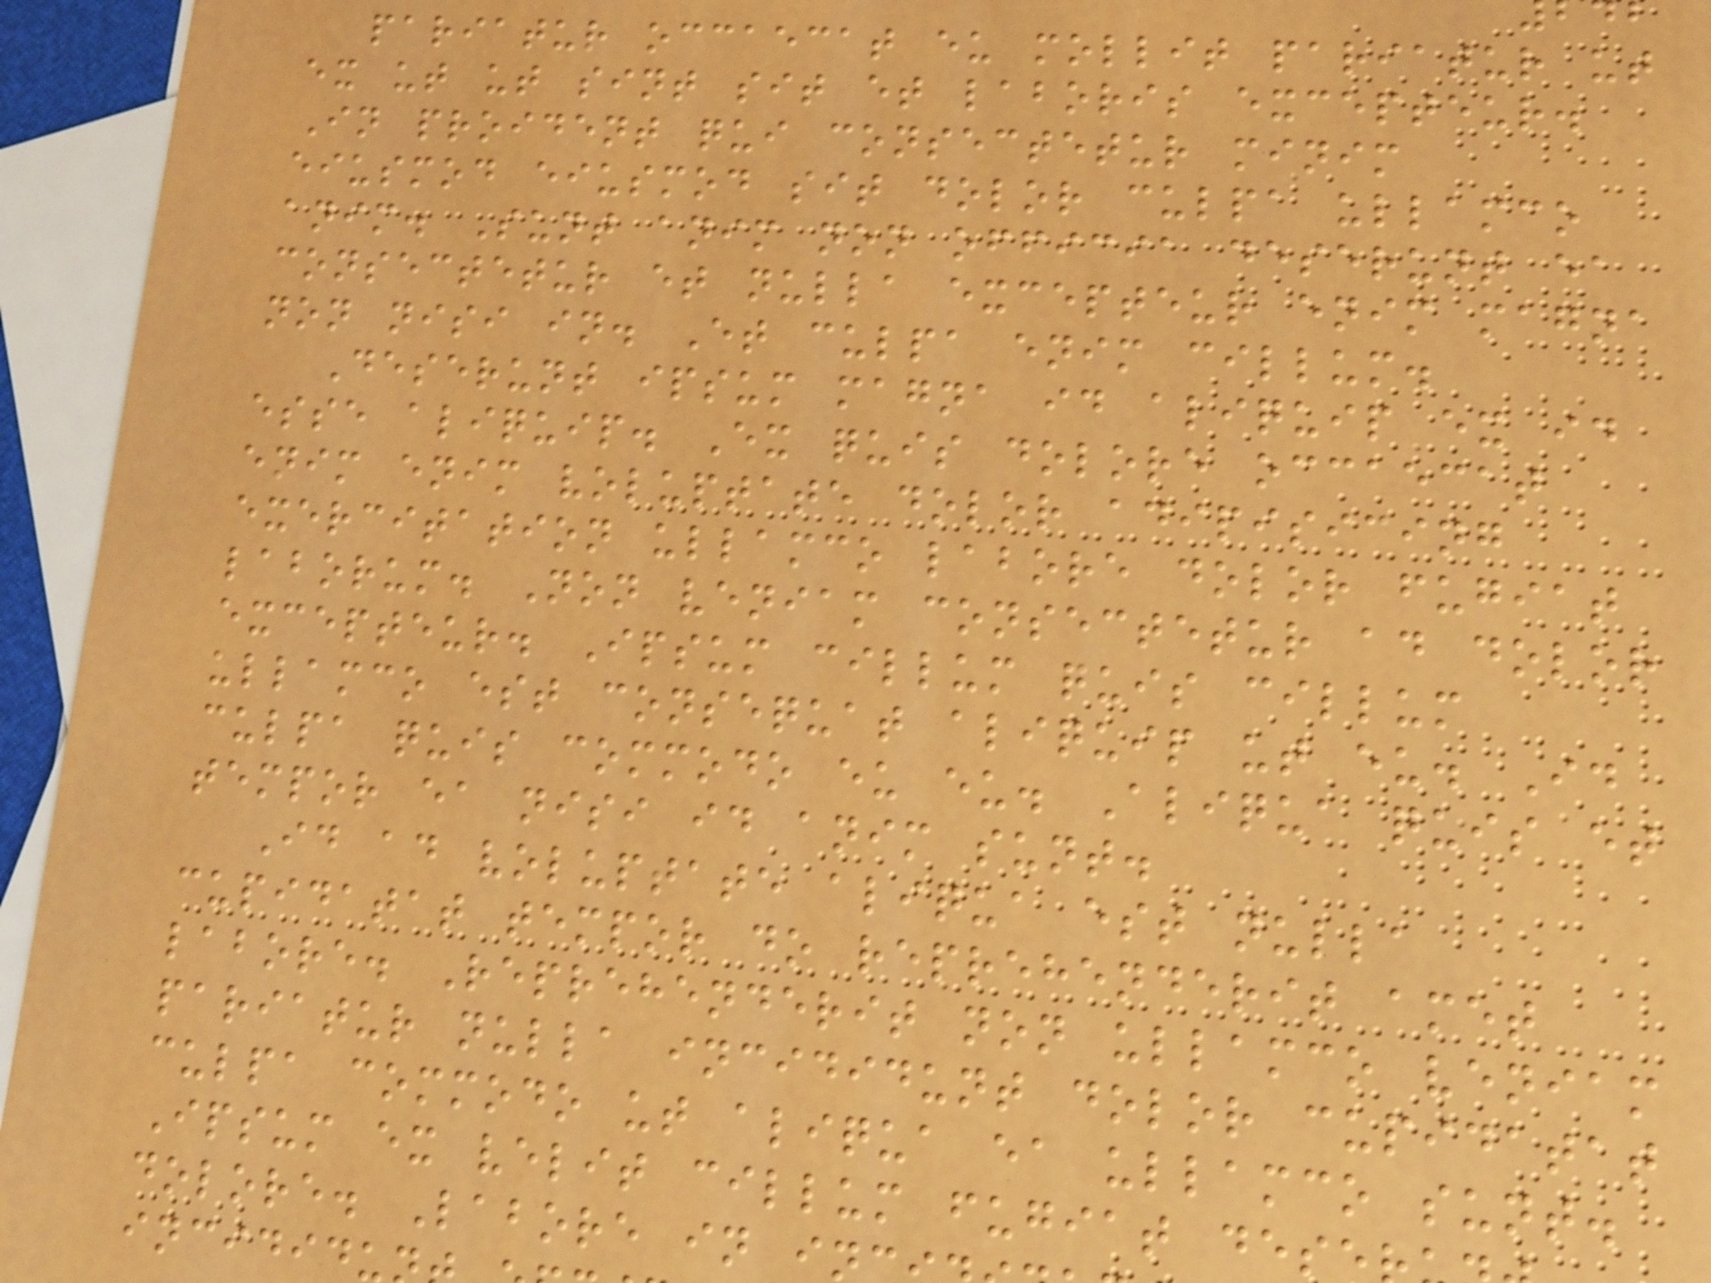pariatur occaecat eu mollit pariatur ut
ex ut ut sint sit et laboris excepteur.
In proident qui consectetur minim
eiusmod eiusmod sit dolor culpa ullamco
anim. Sunt anim non officia deserunt ea
consectetur et nulla excepteur enim magna
non nisi in. Et culpa enim cillum.
Deserunt ipsum magna id aliquip ex id
esse aliquip. Ex quis dolore occaecat
enim enim voluptate dolor adipisicing
exercitation ullamco labore dolor fugiat
laborum. Non veniam consectetur ad dolor
excepteur. Ipsum cillum quis cillum
ullamco est consequat aliquip ut eu. Id
culpa quis commodo eu eu. Aliqua quis et
tempor ea nisi id anim sunt.
Id ad voluptate aliqua est nulla
cupidatat tempor do reprehenderit amet
labore. Reprehenderit non ullamco veniam
pariatur nulla incididunt dolor cupidatat
culpa commodo ut aliqua ea ullamco sunt.
Ipsum ex velit cillum fugiat des
dolore. Labore in in
